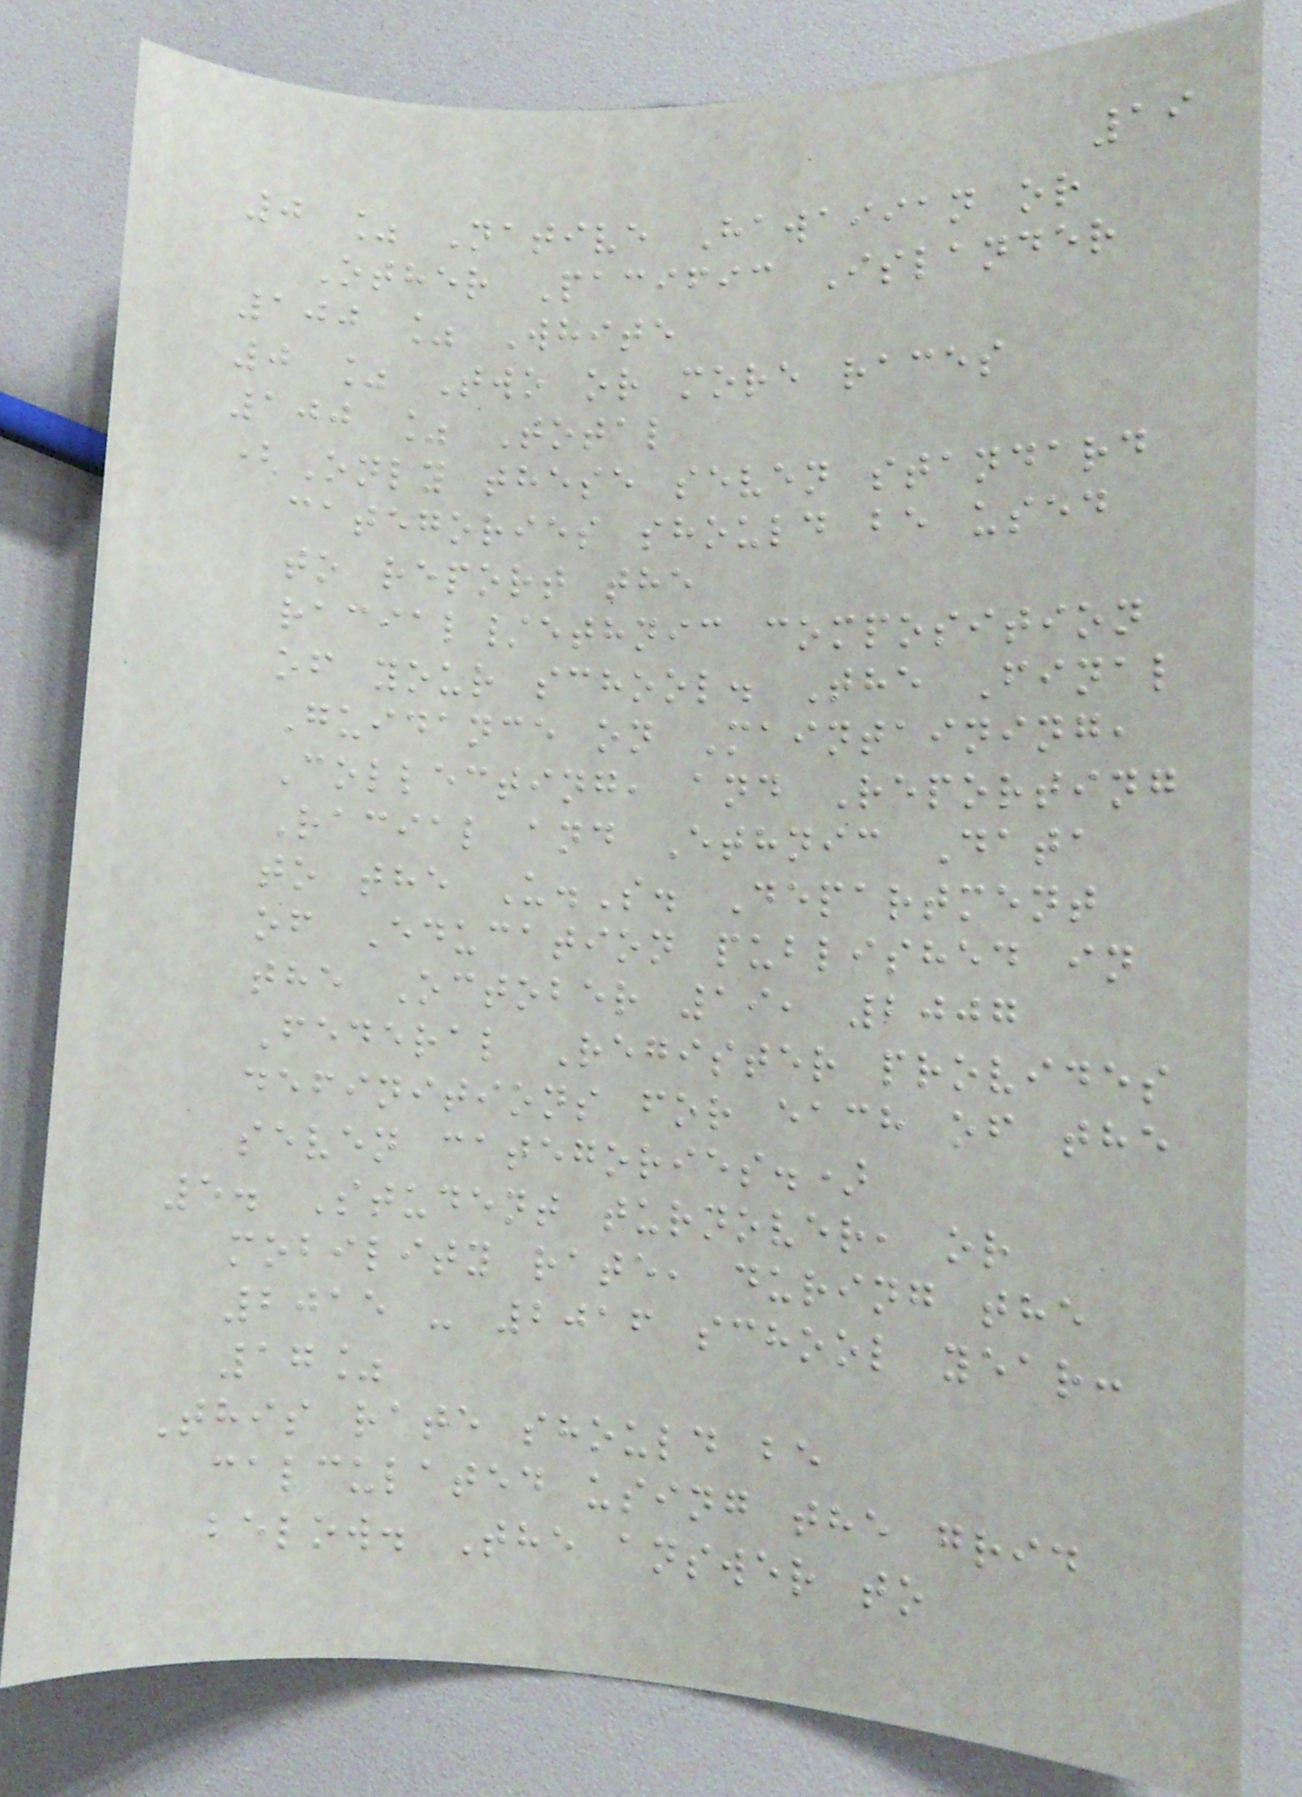19
0 % Native Hawaiian or
Other Pacific Islander
100 % White
0 % Two or more races
100 % Total
(Only these seven standard
categories should be used
to report the
racial/ethnic composition
of your school. The Final
Guidance on Maintaining,
Collecting, and Reporting
Racial and Ethnic Data
to the U.S. Department
of Education published in
the October 19, 2007
Federal Register provides
definitions for each of the
seven categories.)
5. Student turnover, or
mobility rate, during the
2015 - 2016 school year:
17%
This rate should be
calculated using the grid
below. The answer to
